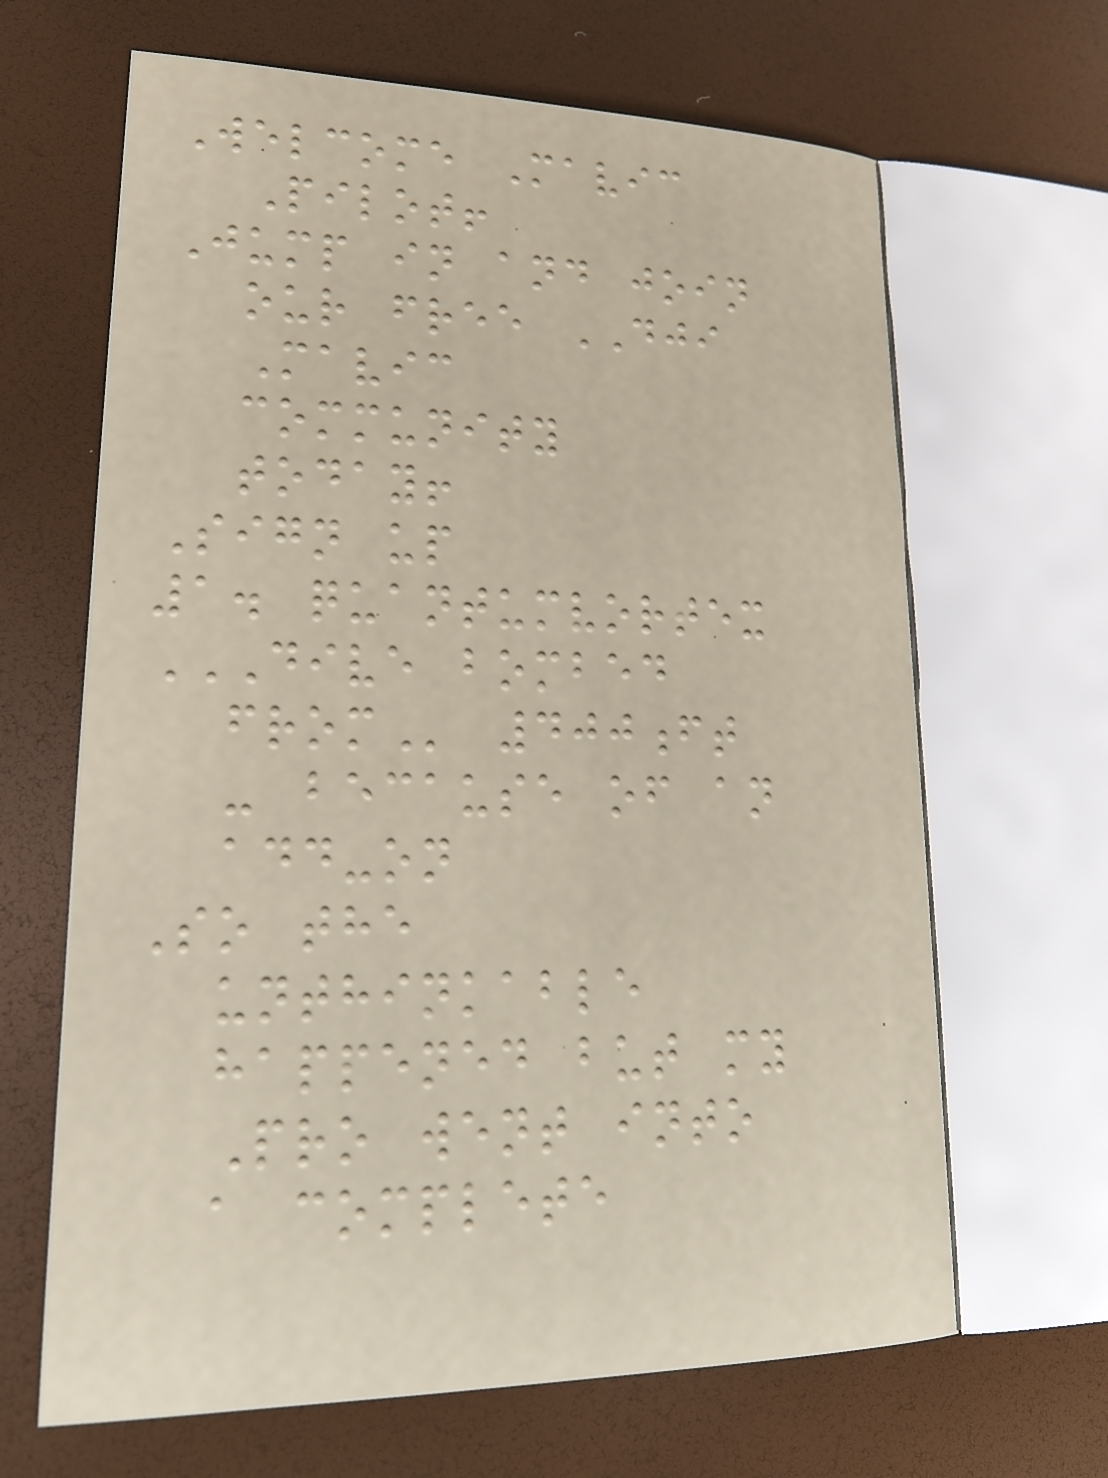Welcome Mavic
Pilot!
Jump in and join
our free DJI
Mavic
community
today!
Sign up
1. quantumvortex
DIVE BOMBED
FROM 400ft
- because of an
add-on
So the
unthinkable
happened but my
Pro went into
a complete
